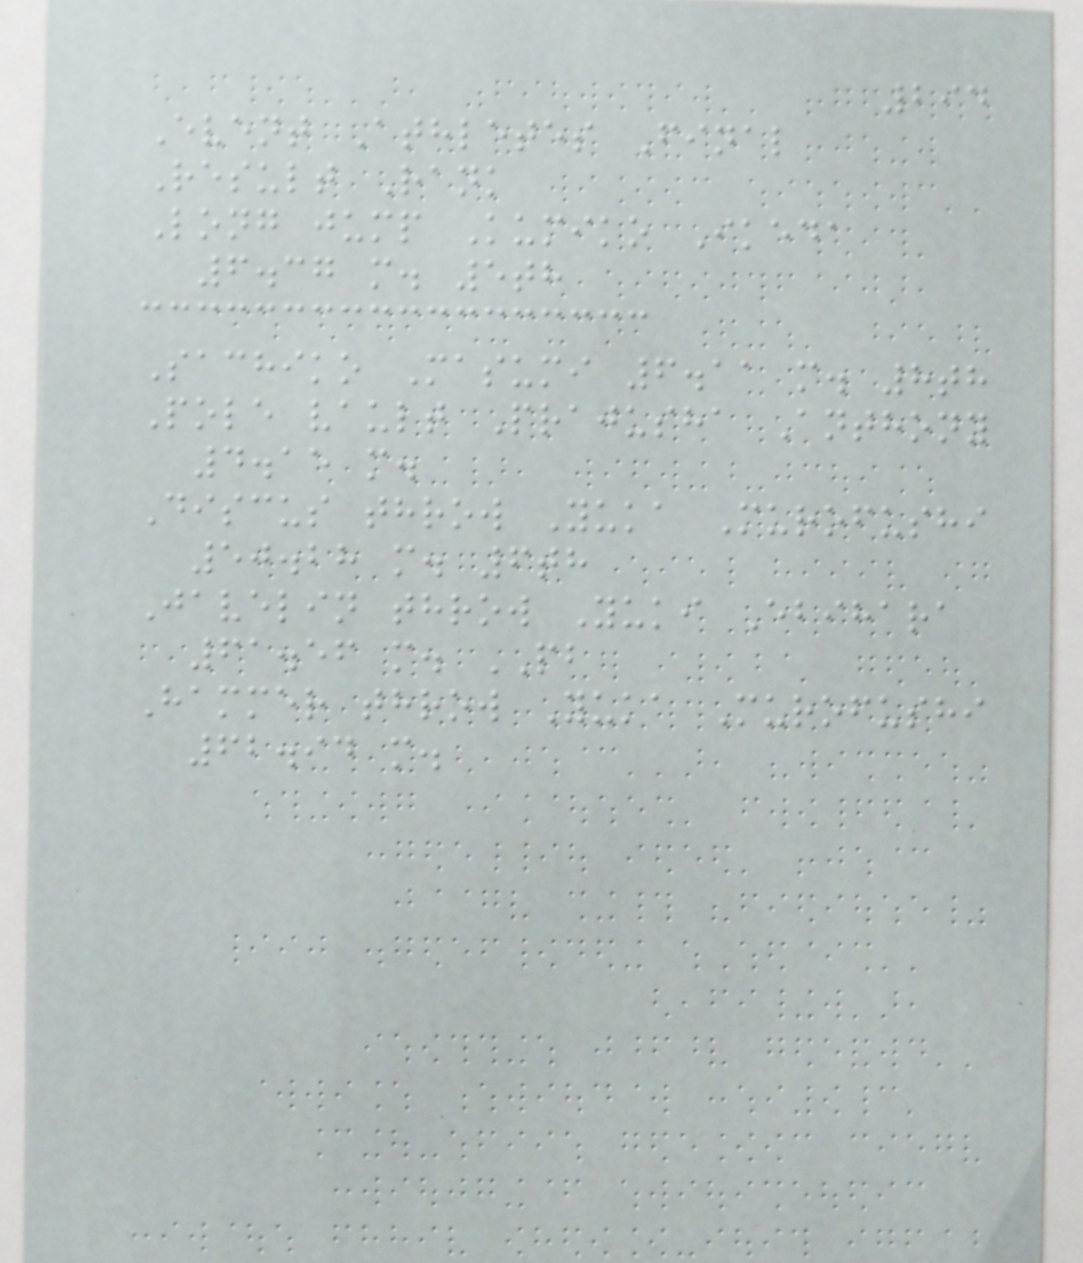294
Event Athletes Final
Result Rank
Long jump Kumiko Ikeda
6.37 m. 5th
Sachiko Masumi 6.11 m. 8th
Pole vault Prajusha Anthony
4.15 m.
Discus throw Yuka Murofushi
50.28 m. 6th
Javelin throw Yuki Ebihara
61.56 m. PB
Hammer throw Yuka Murofushi
62.94 m.
